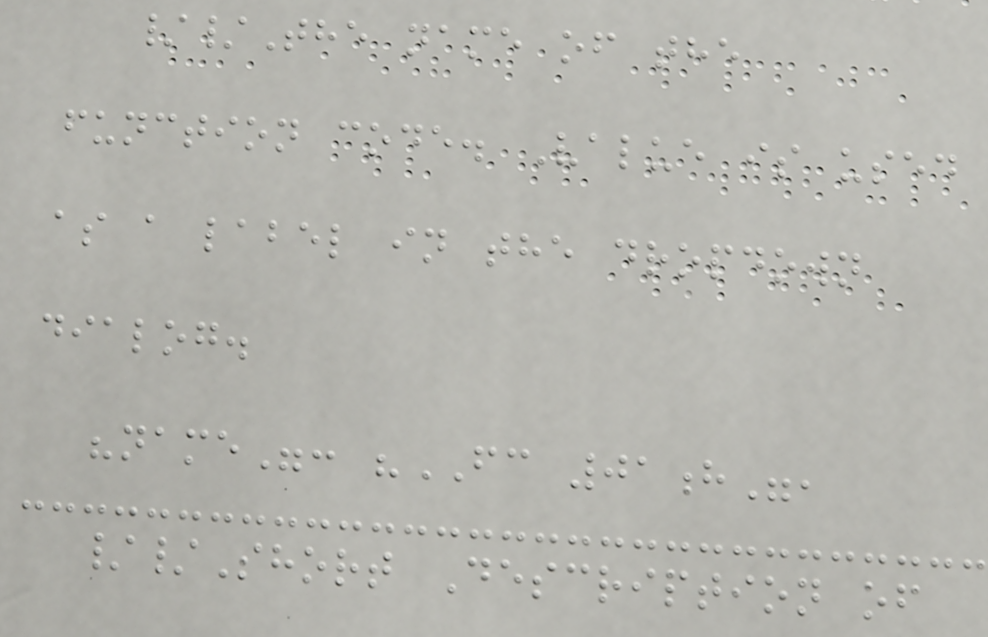//The name of the
function code. Value is used
as a label in the dropdown
dialog.
"name": "FC 01h",
//Short Description of
